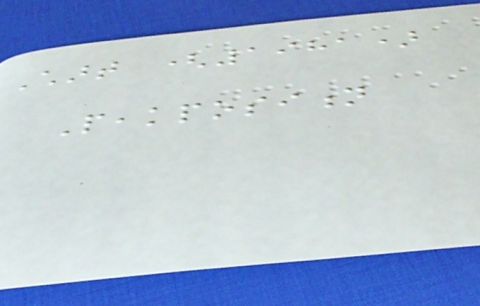Chart (1981)
Peakposition
